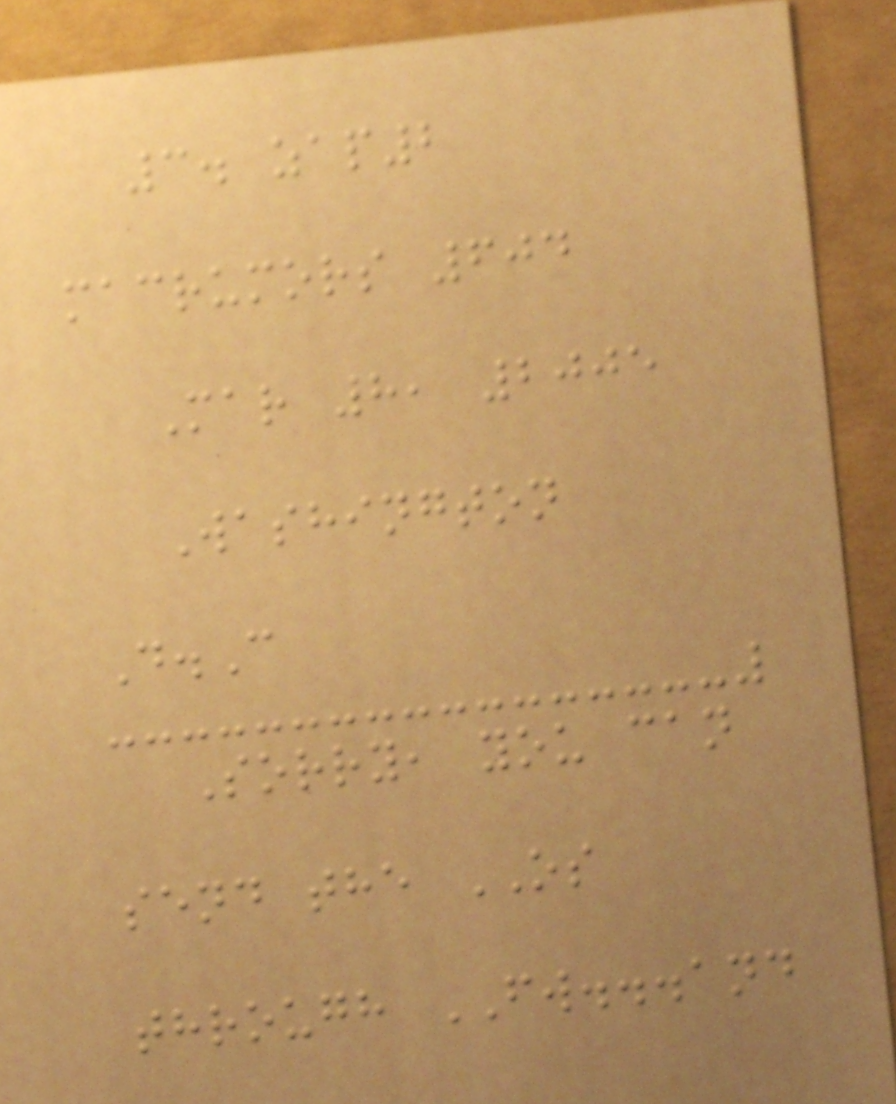3. zap2
macrumors 604
Mar 8, 2005
Washington
D.C
Sorry, you can
send the OS
through FW...and
